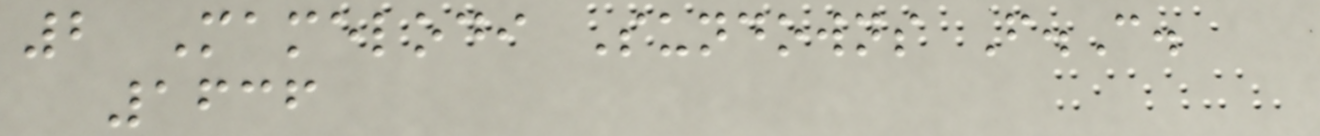2 Mamelodi Sundowns F.C.
1636
